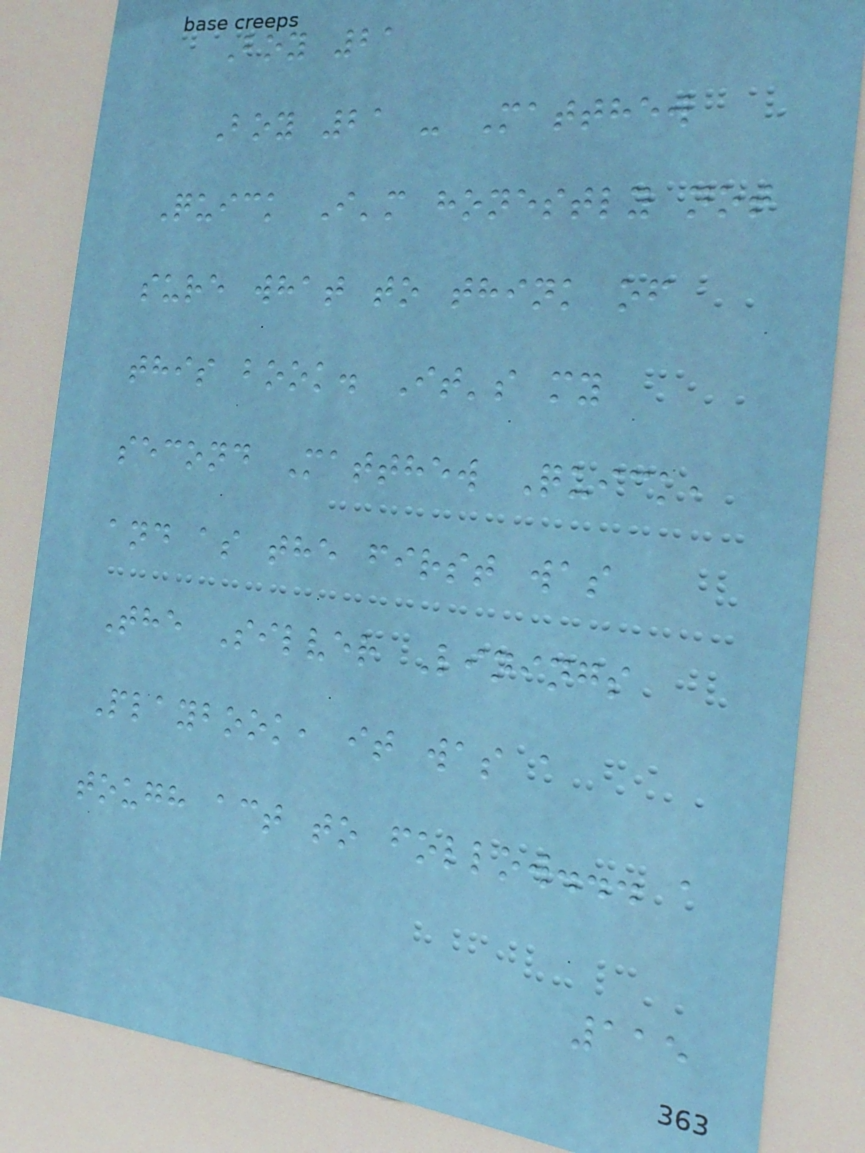Boy 21
Boy 21 - Matthew
Quick I'm honestly not
sure what to think of
this book. It's my
second Matthew Quick,
and as the first was
The Silver Linings
Playbook, it was a
tough act to follow... a
115
